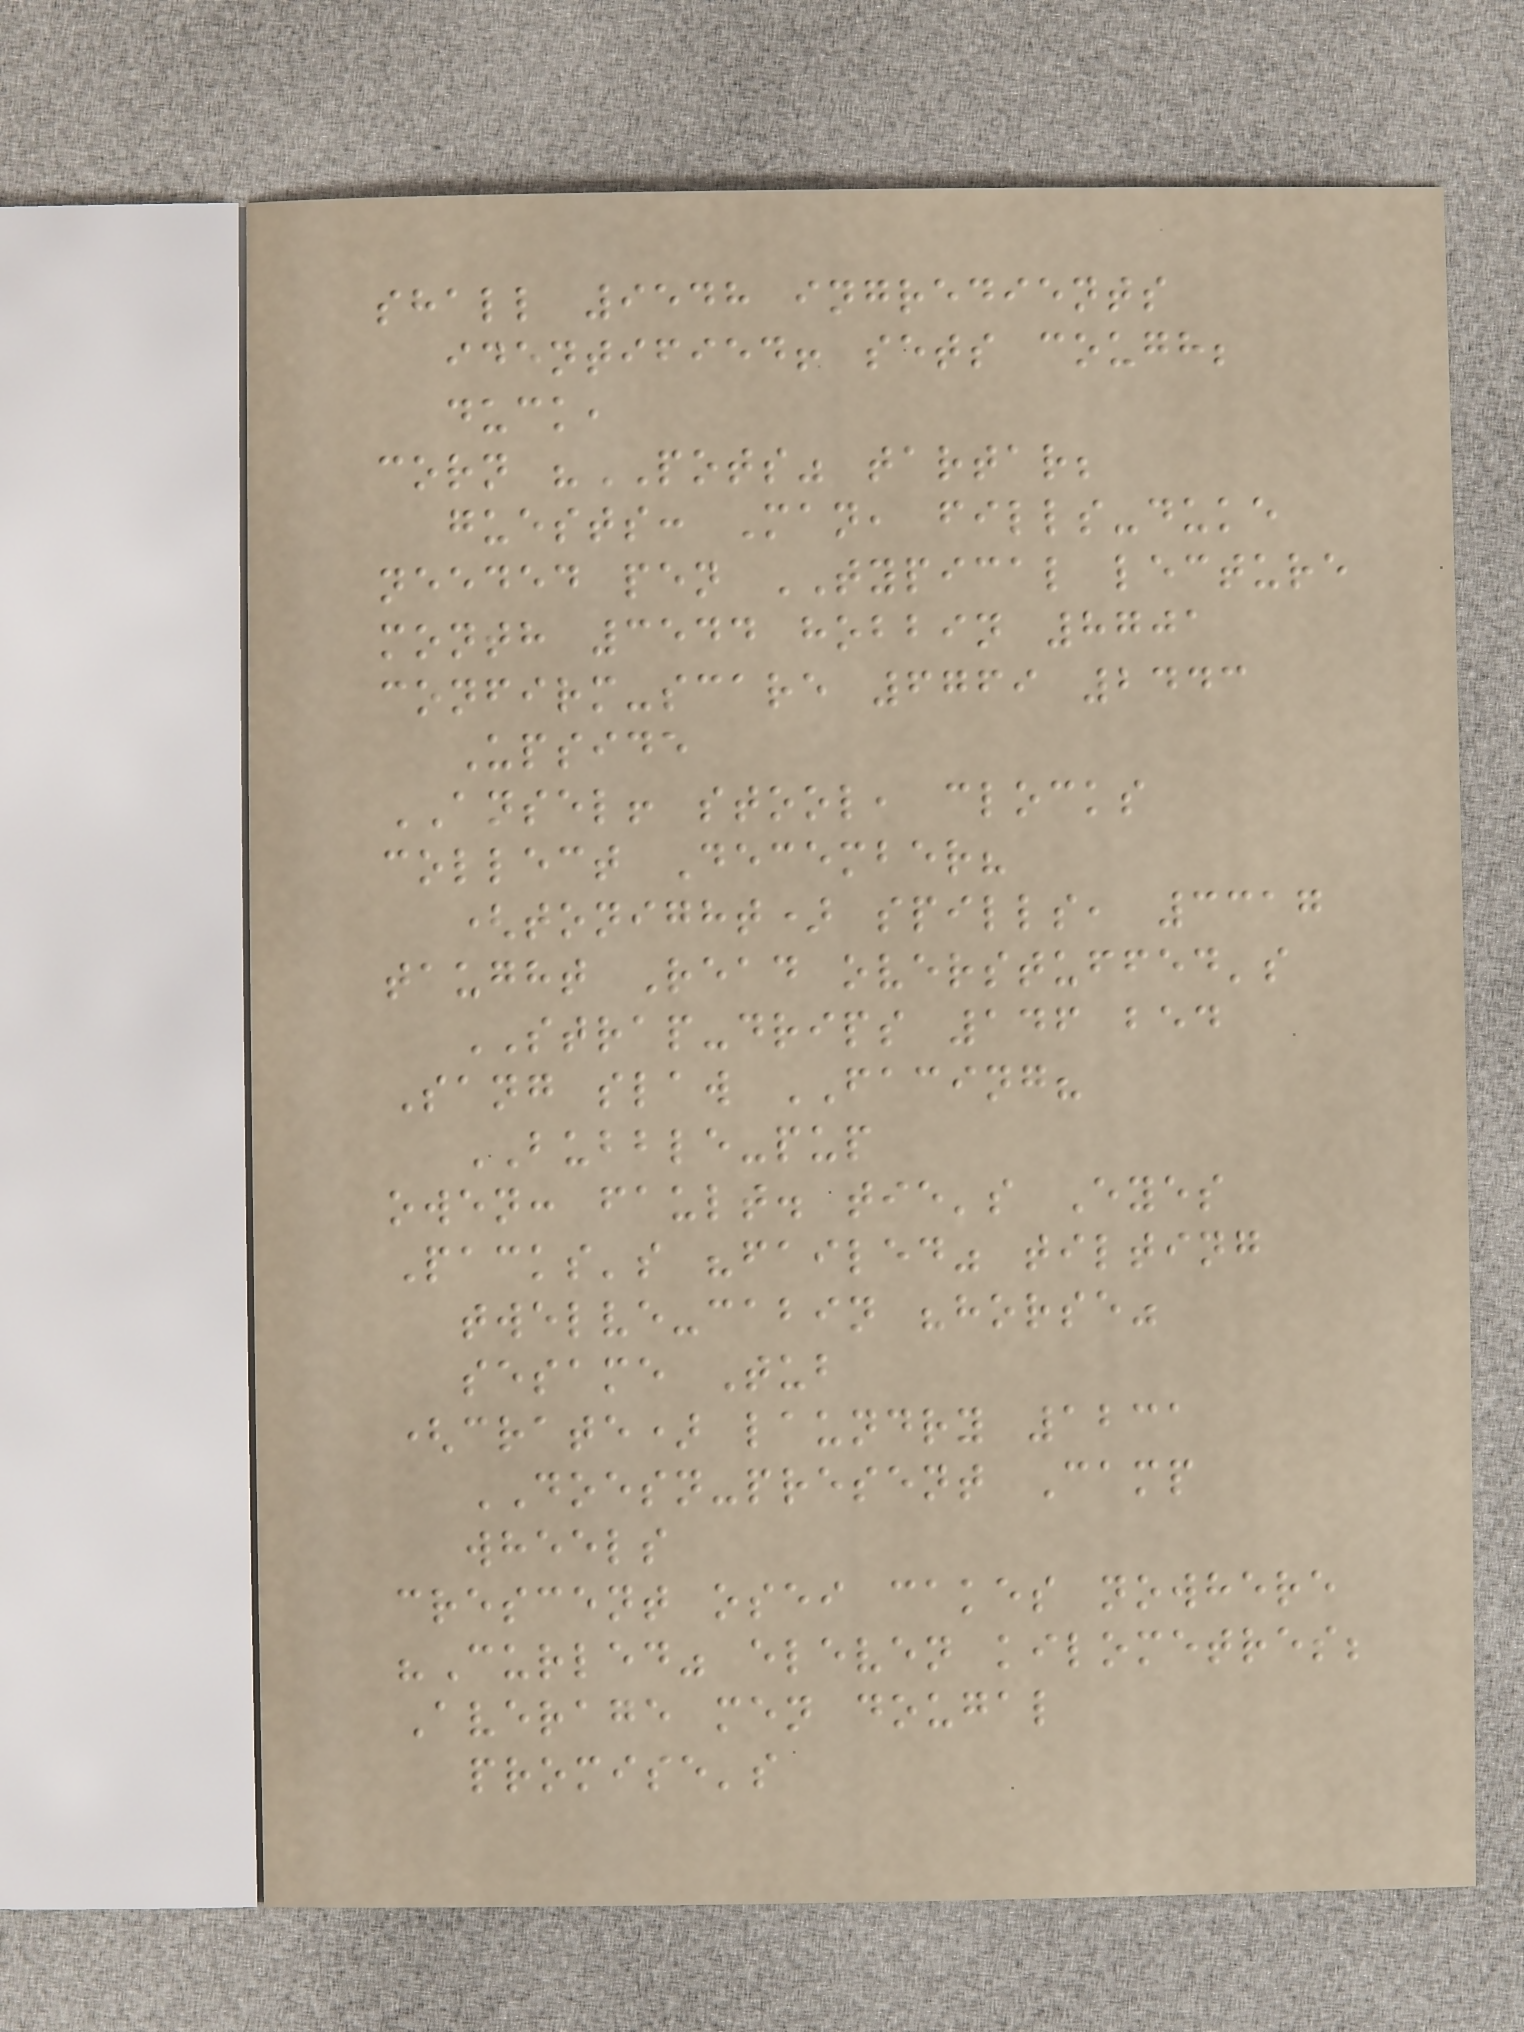shall 9548 ingredients
identified! sets cough;
duck,
corn "POTS" tartar;
guests: Man, fills-duke
needed pen TYPICAL lecture
month 3544 hobbin 8701
confirm-scare 6769 2443
Upside
ANSEL! stool, clocks
collect December?
(tonight) spills, 3317
taught Read overstuffed's
STRAP-drips 146 bed
Sang slaw FACING?
BUBBLE-pup
owen: fault. tie's Eyes
Packs's "failed" tilting
twelve-cabin "horse"
sesame Tub
(crate) laundry 1231
DOESN-present Camp
wheels
crescent osei cakes nowhere
"Curled" eleven kilometres;
Average men dougal
promise's
